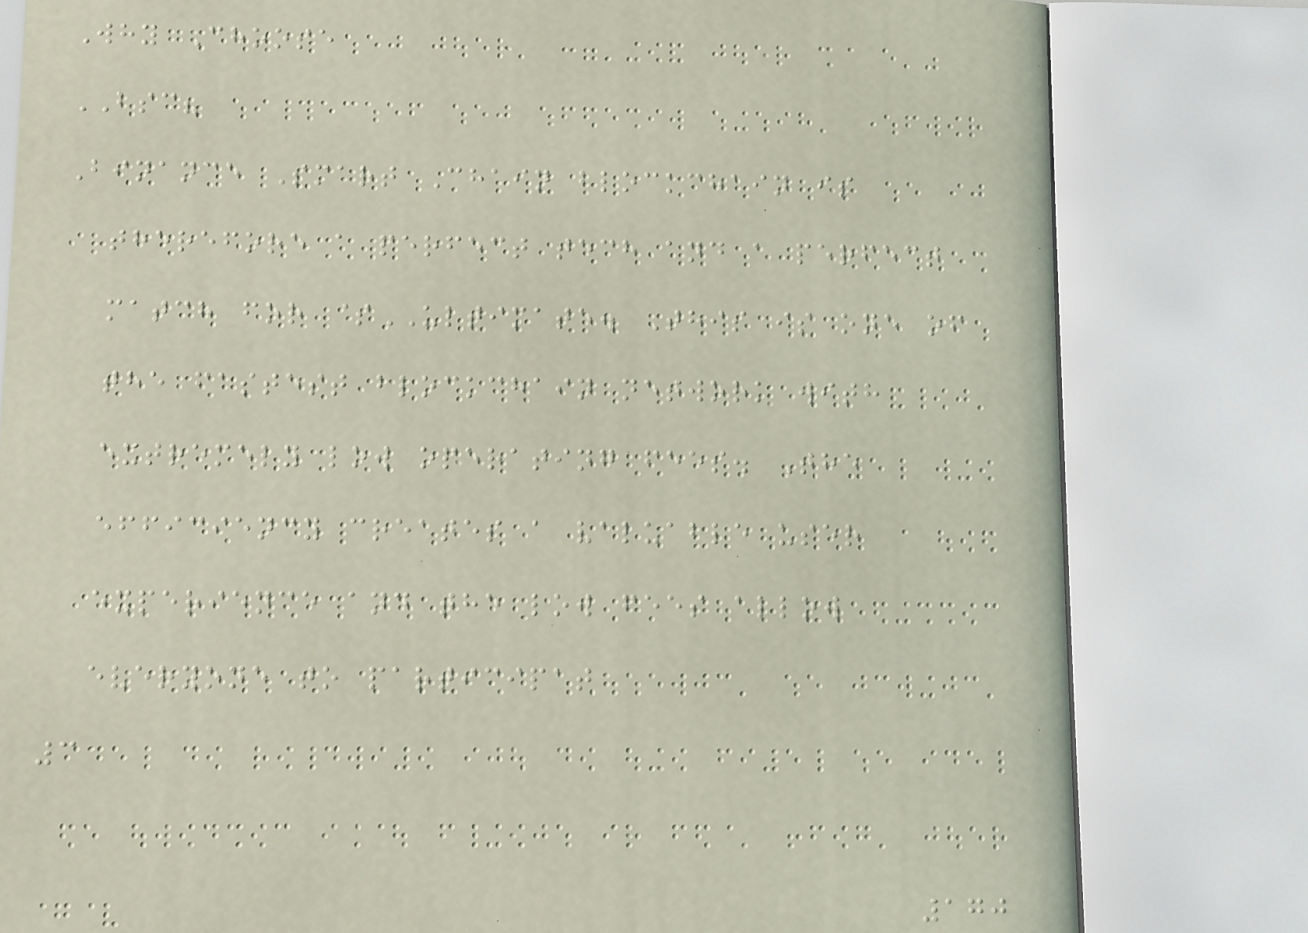Why Choose
BSC?
Binance Smart Chain blockchain is
therefore a perfect tech and a perfect
match for $ULTIMATE. This is one of
the fastest blockchain network with
extremely low operating fees. The
efficiency creates a valuable user
experience and the low fees allow
everyone to participat
3
170
